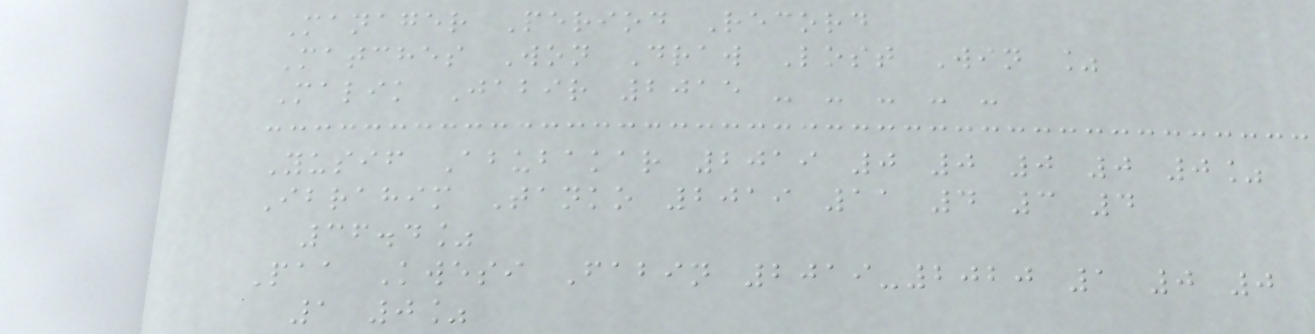Manager Period Record
Matches Won Draw Lost Win %
Malik Jabir 2015 - - - - -
Yusif Abubakar 2019 0 0 0 0 0%
Ibrahim Tanko 2019 11 4 3 4
36.4%
Paa Kwesi Fabin 2019-2020 1 0 0
1 0%
